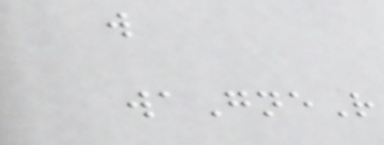w
waGneR
